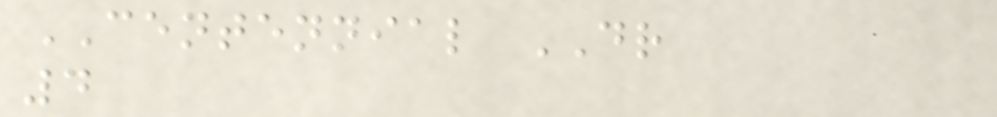CENTENNIAL DR
4
